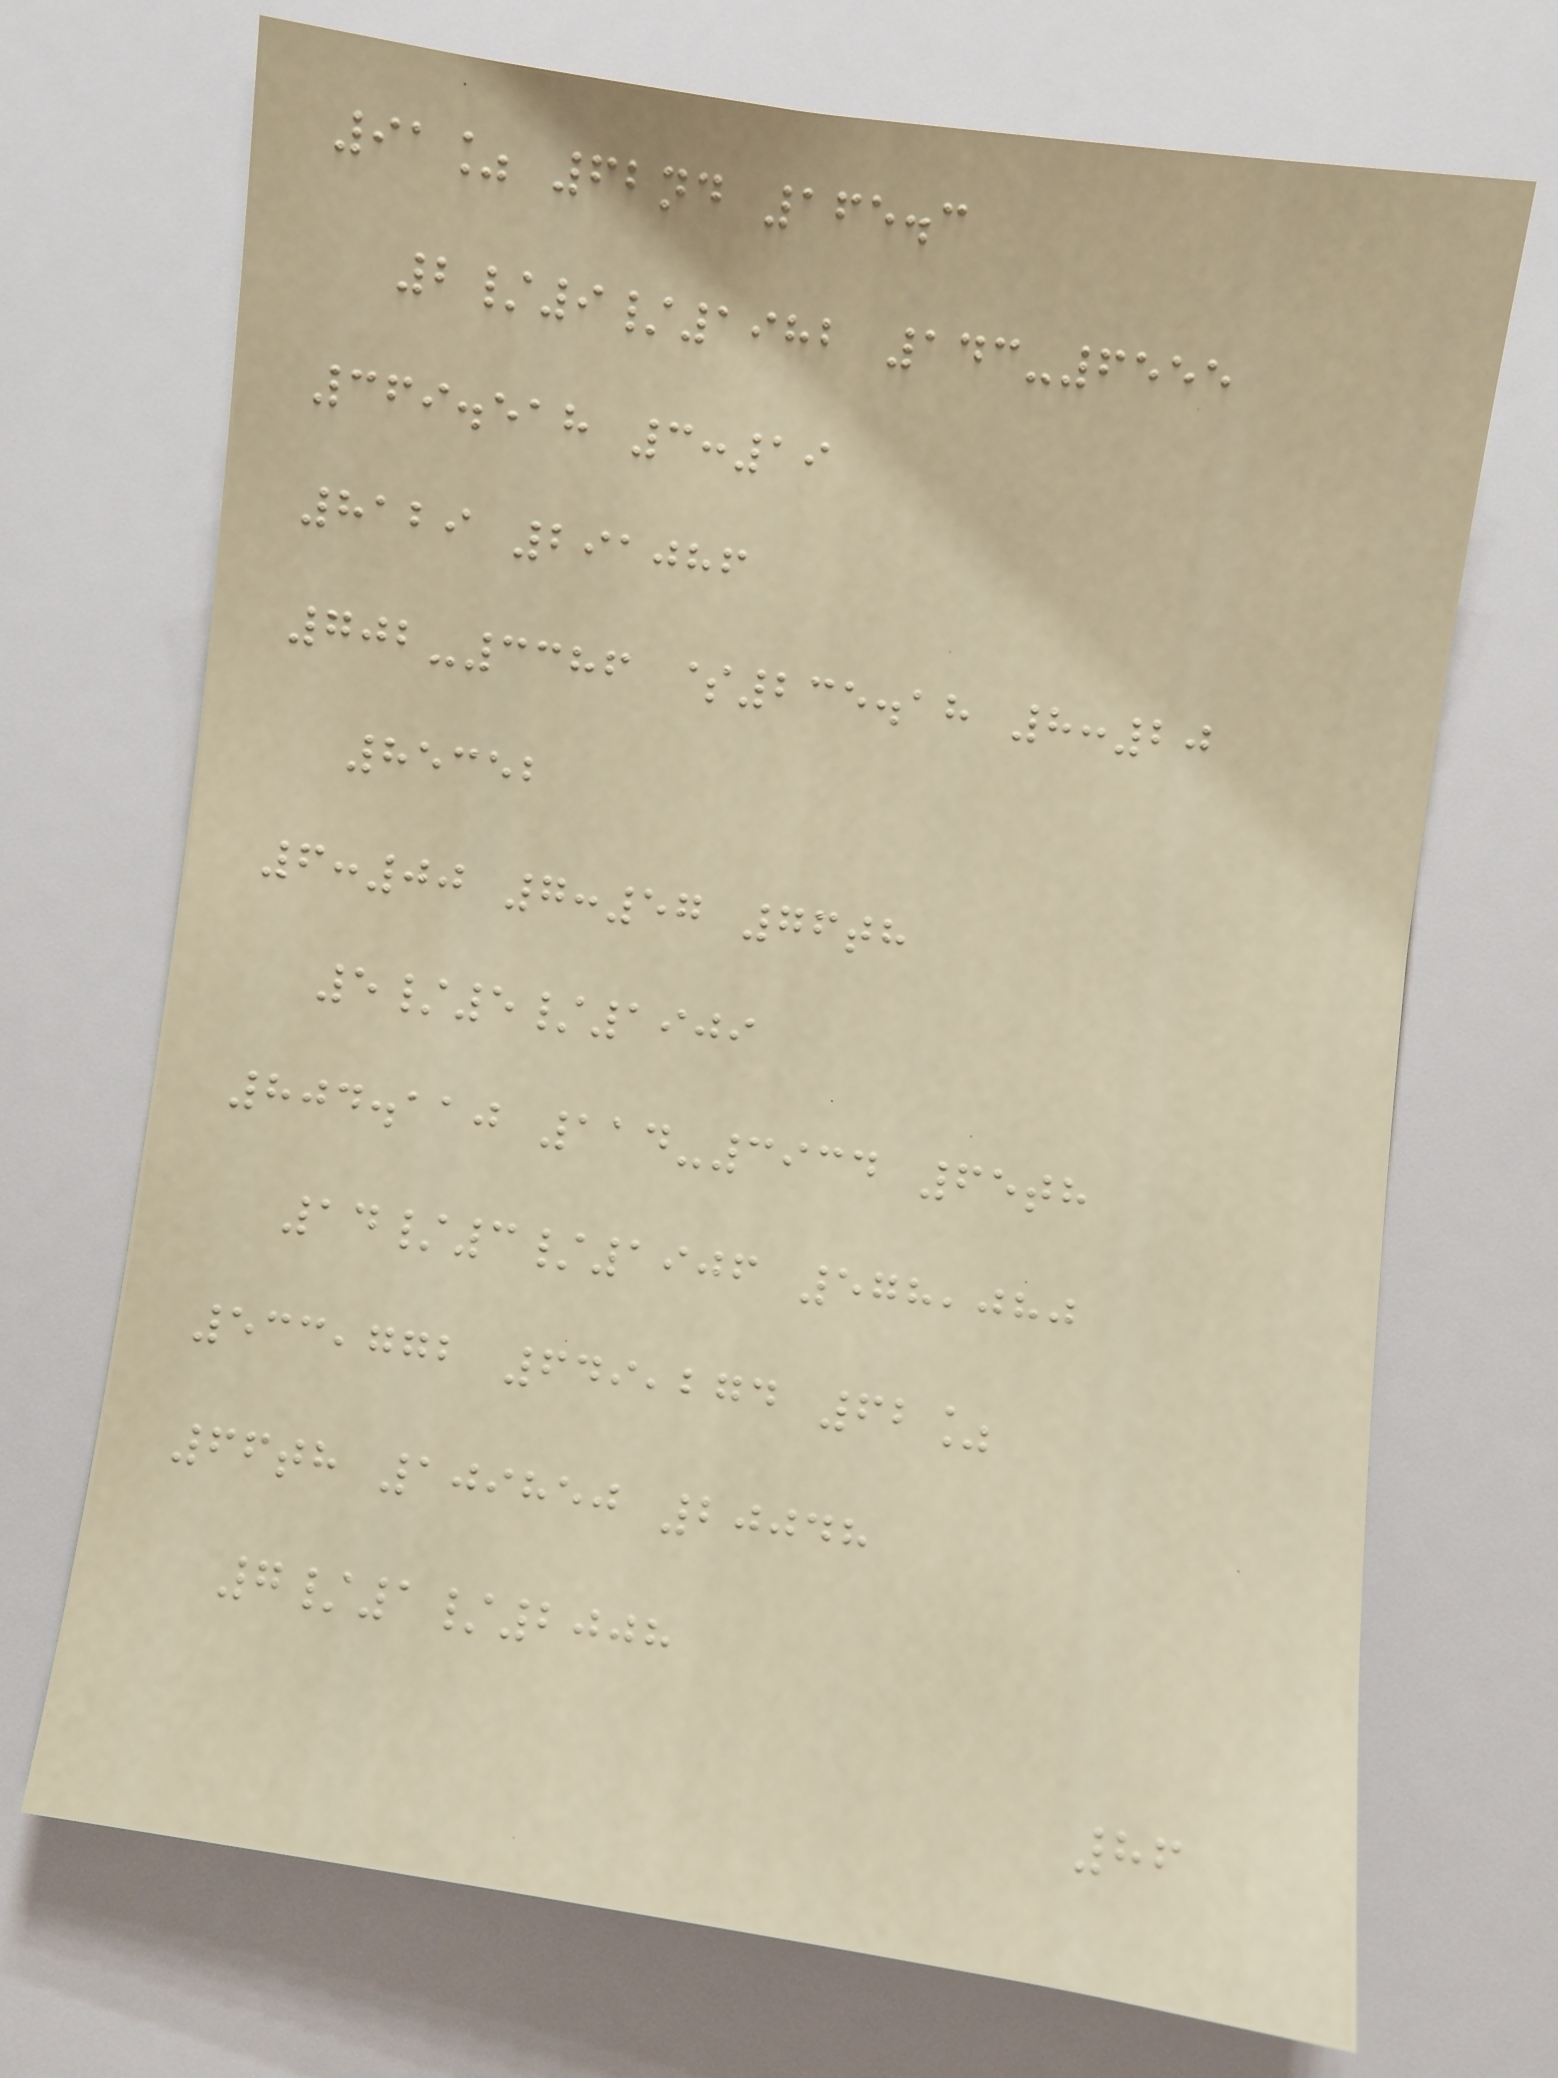91% 62nd 165.3
2/9/1982 143-6555
369.518 3:19
8129 291086
702-3386 $235.18 8:20
85352
6:00 7:57 76th
5/5/1909
804.110 114-3934 65th
14/3/1906 578,080
533,772 649,274 62%
66th 109850 20048
7/1/2008
86
